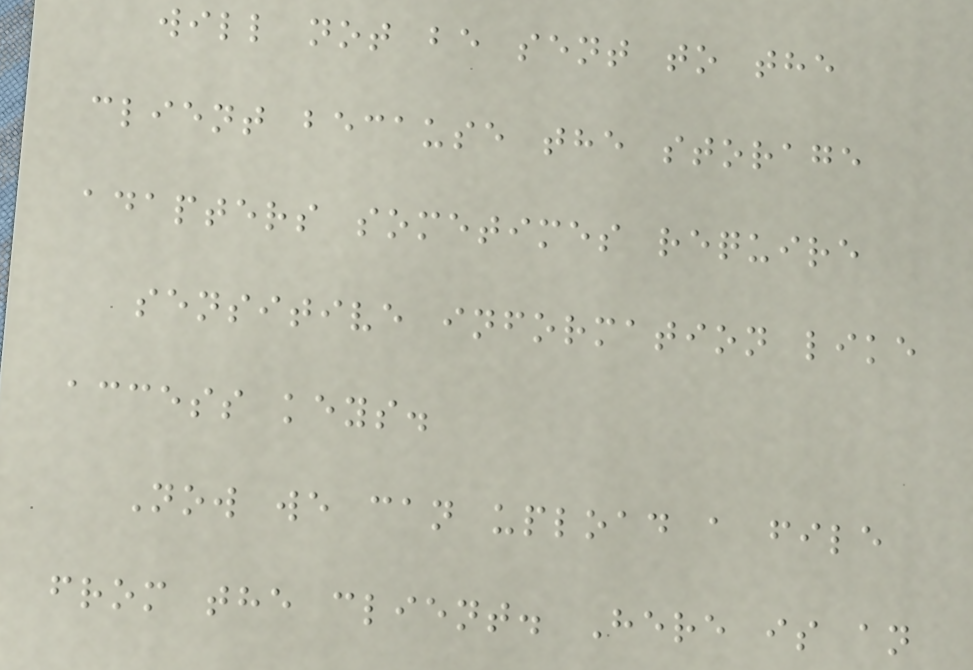will not be sent to the
client because the storage
adapters sometimes require
sensitive information like
access keys.
Now we can upload a file
from the client. Here is an
